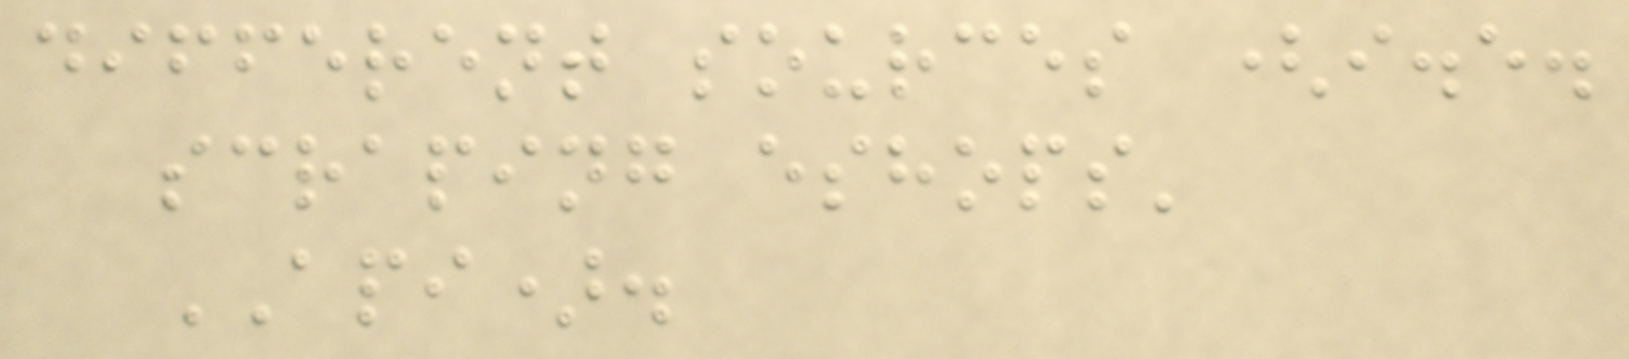different sources (i.e.
scraping eshops'
API).
